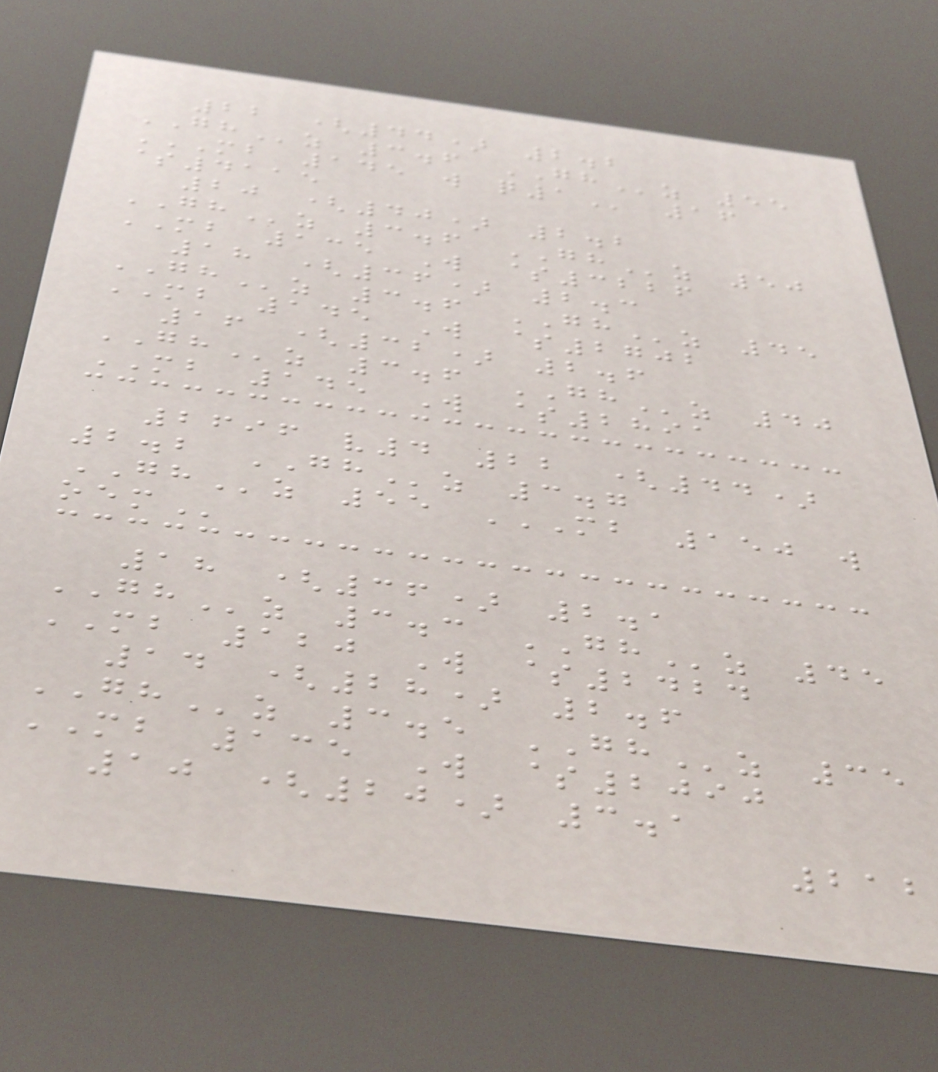22 (44) 2.2
GHz 3.6 GHz 55
MB 145 W Q1 16
$4115
20 (40) 2.2
GHz 3.6 GHz 50
MB 135 W $3226
18 (36) 2.3
GHz 3.6 GHz 45
MB 145 W $2702
16 (32) 2.6
GHz 3.6 GHz 40
MB 145 W $2891
2696 v4 22 (44)
2.2 GHz 3.7
GHz 55 MB 150 W
OEM
18 (36) 2.1
GHz 3.3 GHz 45
MB 120 W $2424
14 (28) 2.6
GHz 3.5 GHz 35
MB 135 W $2090
10 (20) 3.1
212
